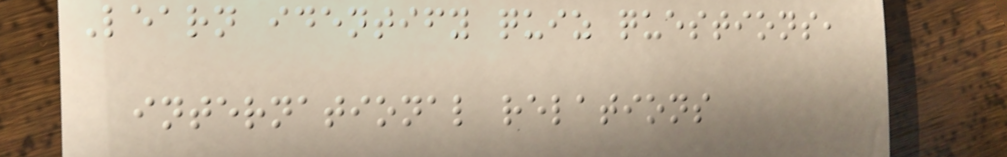Learn identify quiz questions,
international relations
